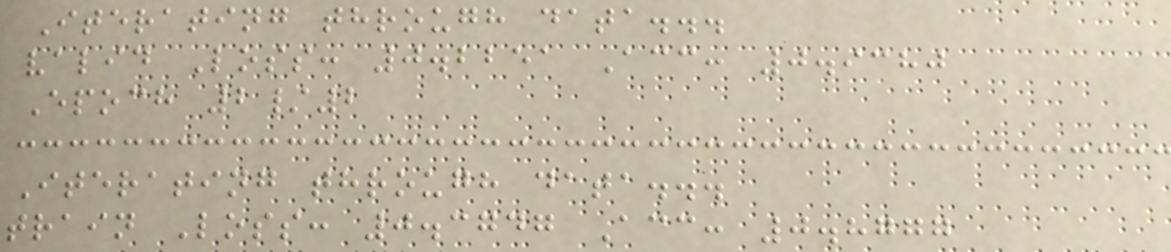Iterating through data...
valid Loss: 0.2251 Acc: 0.9380
Epoch 2/2
Iterating through data...
train Loss: 0.3747 Acc: 0.8777
